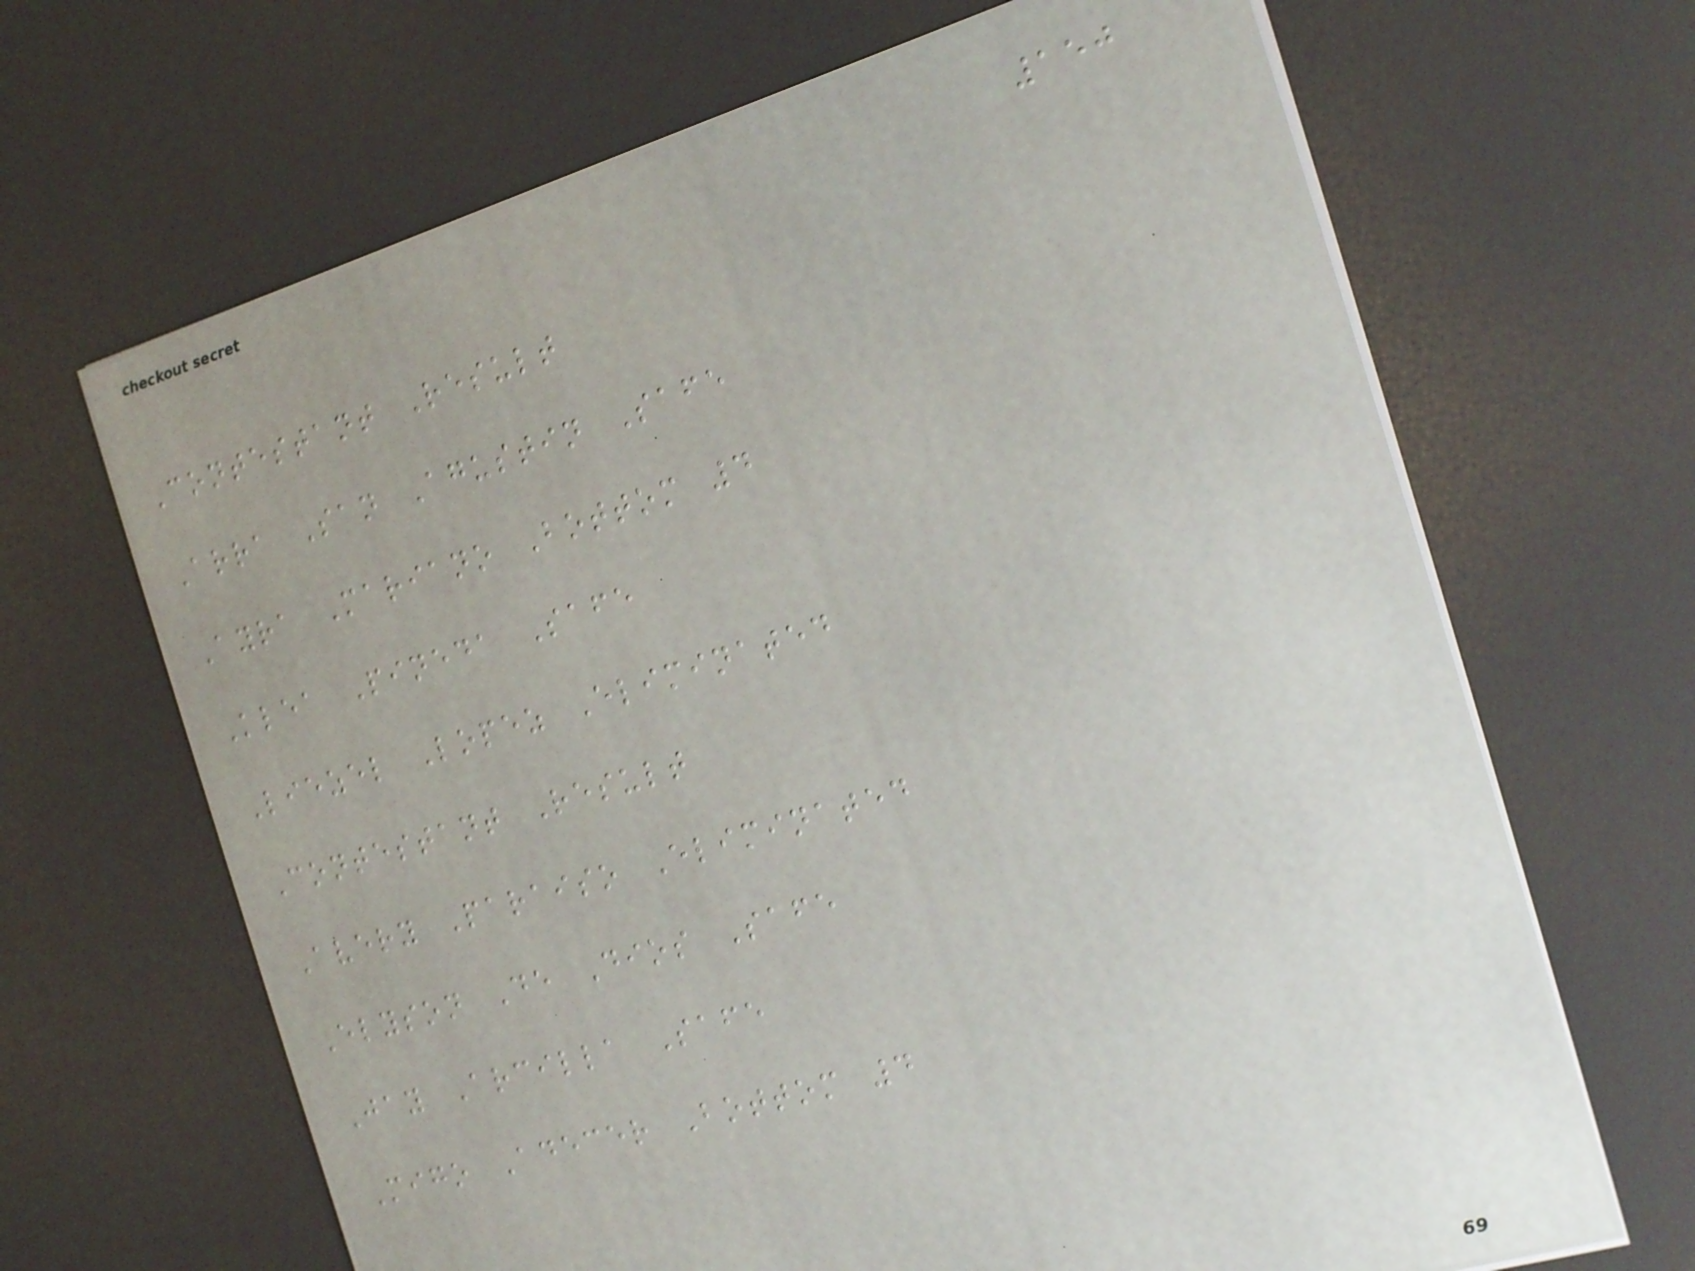150
Contestant Result
Arra San Agustin Safe
Ayra Mariano Bottom 4
Klea Pineda Safe
Liezel Lopez Eliminated
Contestant Result
Avery Paraiso Eliminated
Elyson De Dios Safe
Jay Arcilla Safe
Migo Adecer Bottom 4
